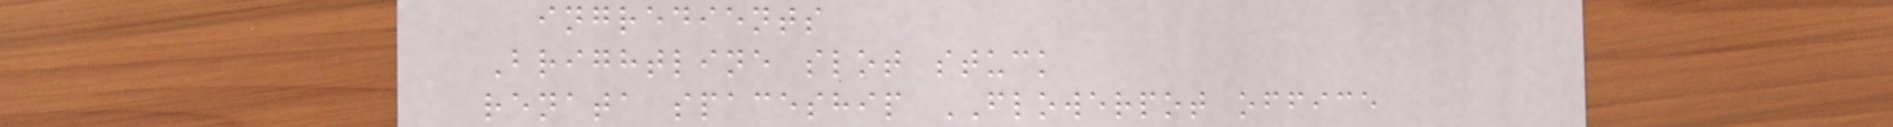ingredients
Brightline slot stuck
renata spaceship FLOWERPOT office
